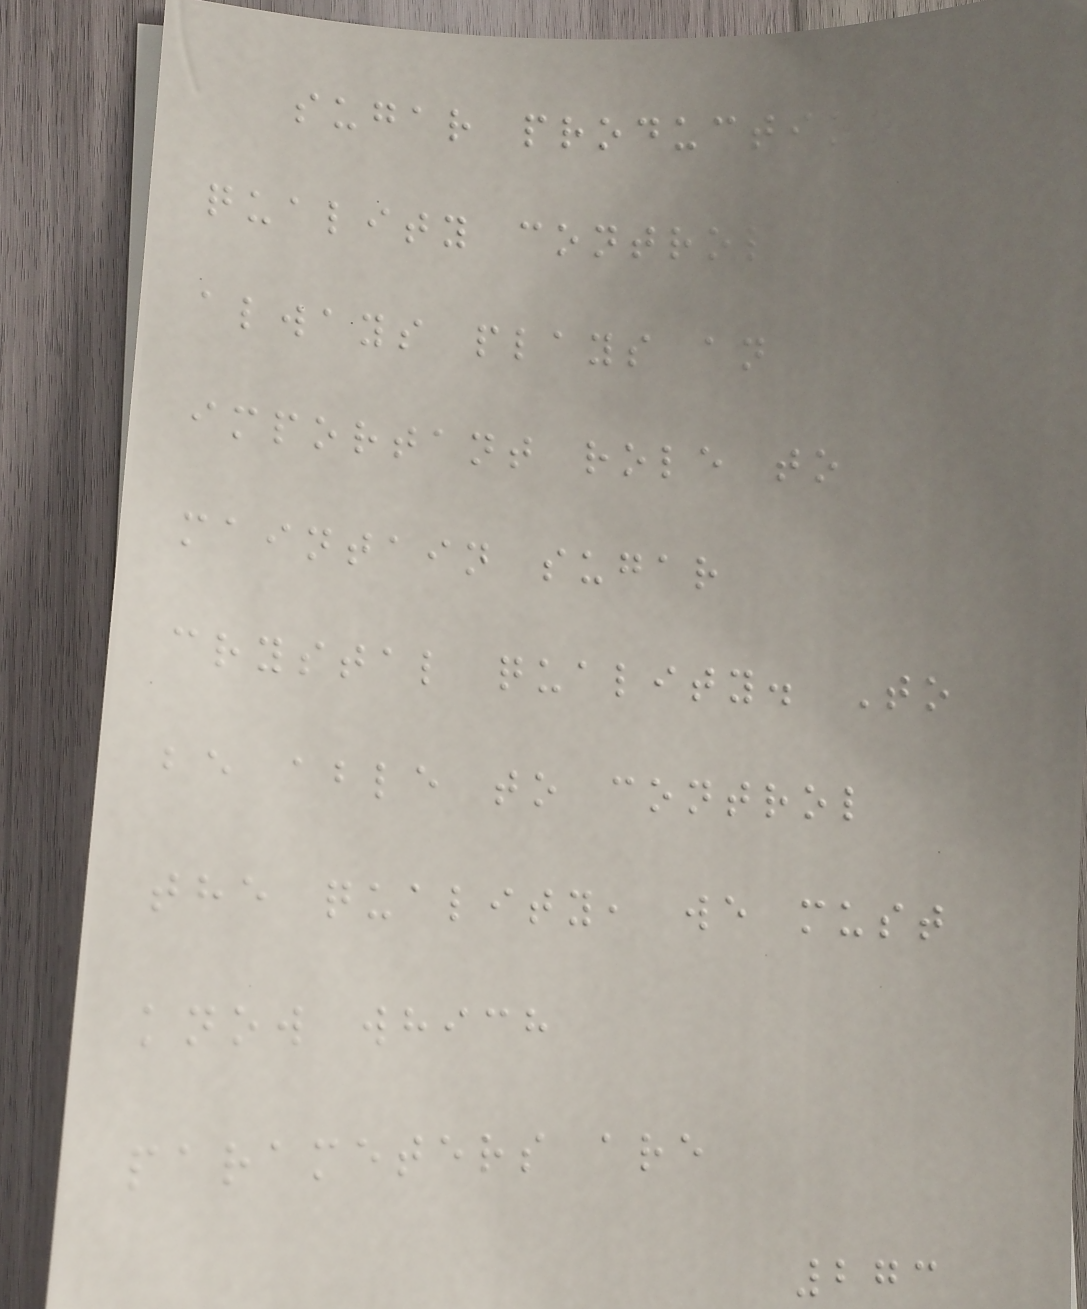sugar production,
quality control
always plays an
important role to
maintain sugar
crystal quality. To
be able to control
the quality, we must
know which
parameters are
273
